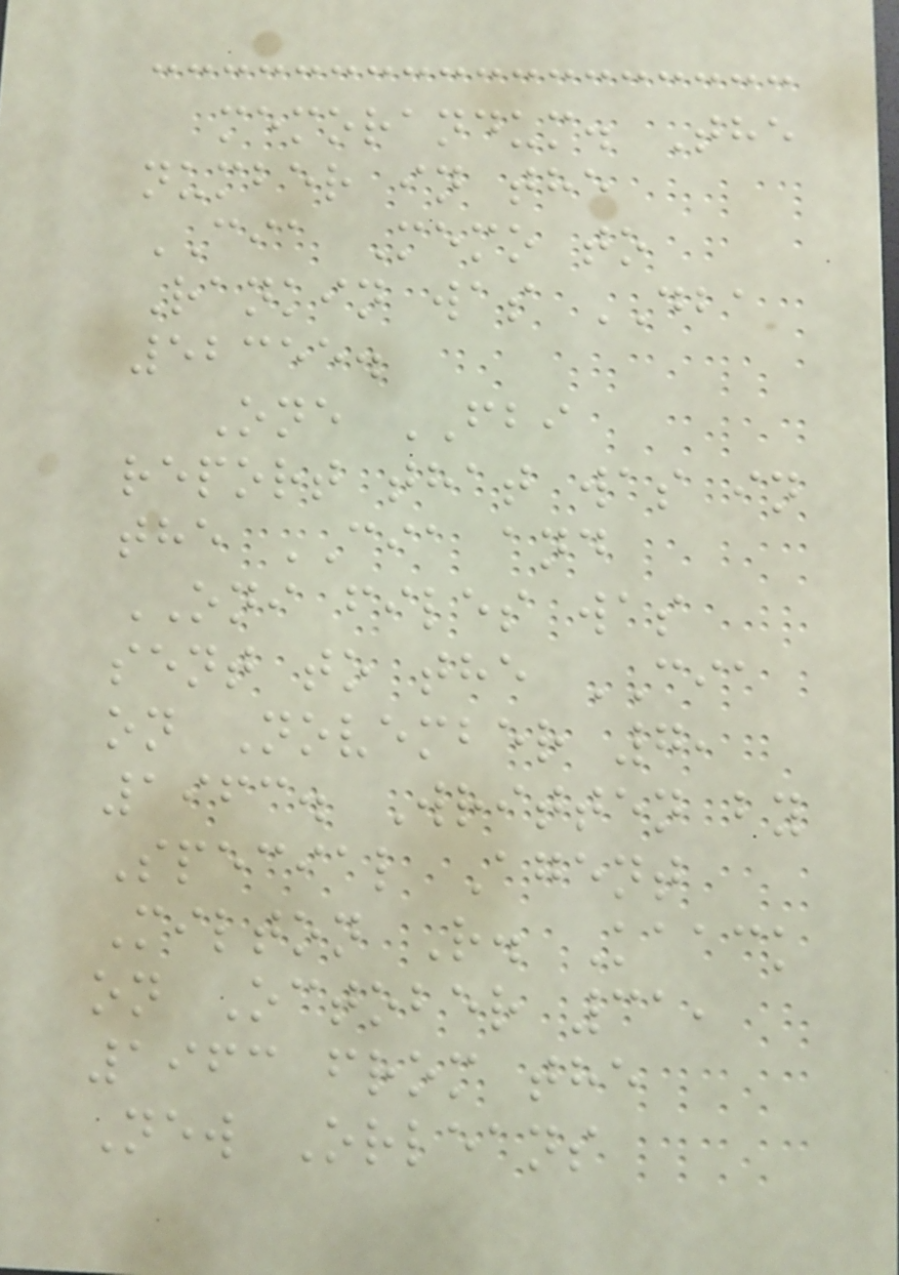memorandum. The
number in the
CIA Memo to
Rankin was DBA
52355.
One FBI
report that was in
the CIA and
ONI files was
sent to the CIA
on November 7,
1963. Written by
Special Agent
Milton R. Kaack
on October 31,
1963 from the
New Orleans
